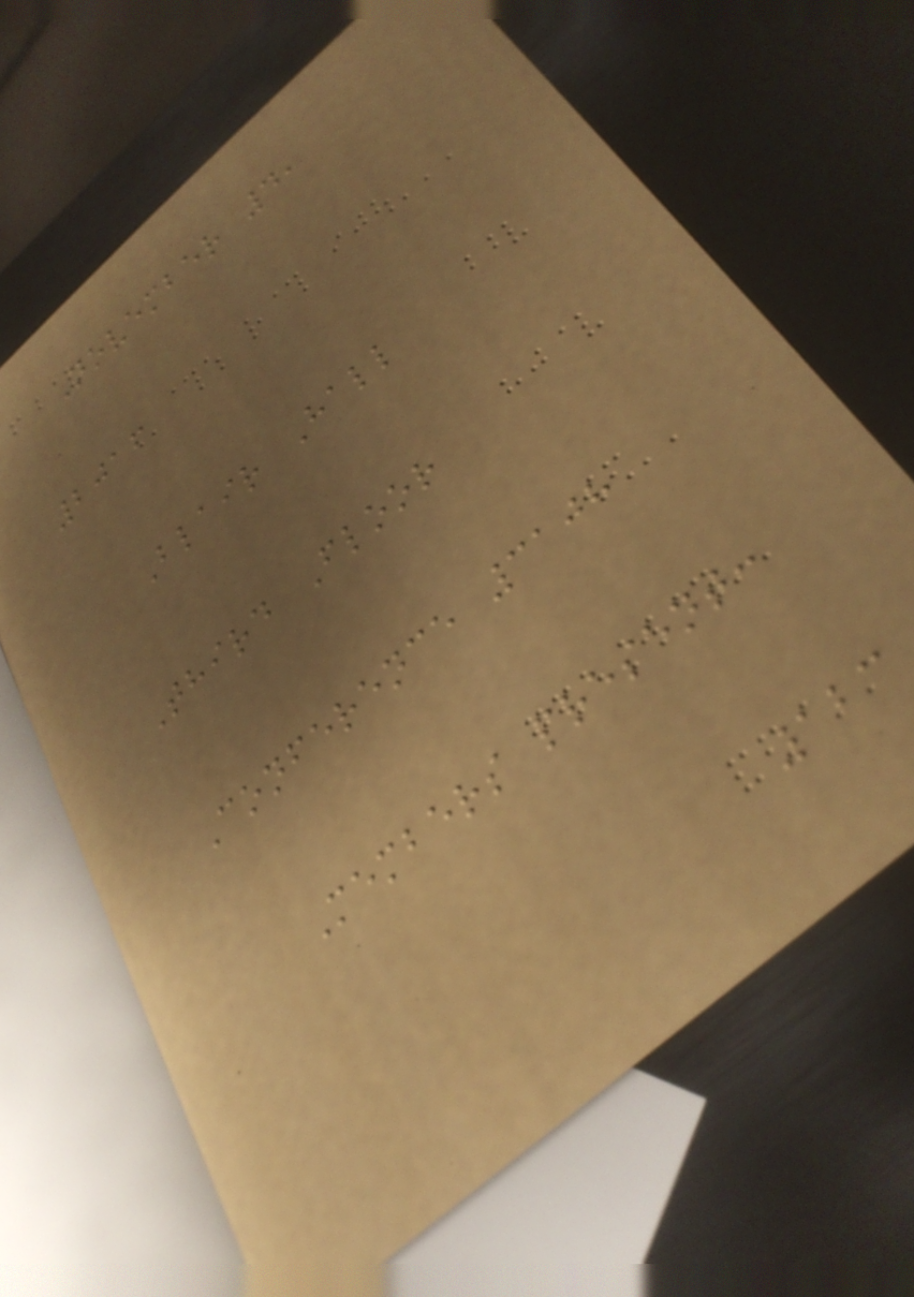November 4,
2016
Blair Hall
Third Floor
Conference 3108
Members present:
123
